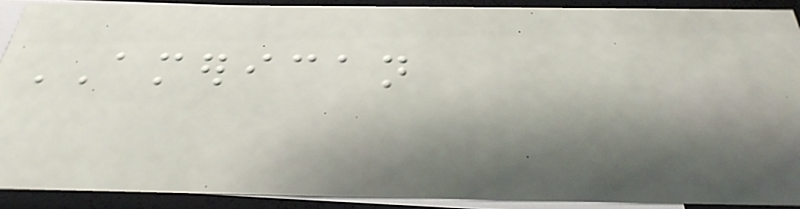AMERICAN
